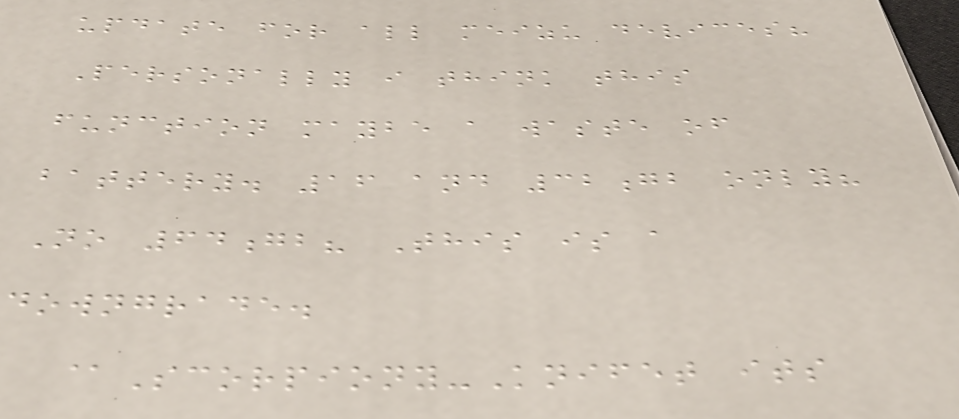update for all meizu devices?
Personally i think this
function maybe a waste of
battery. 16 and 32gb only?
No 64gb? This is a
downgrade.
@Scorpiony-Knifet its
